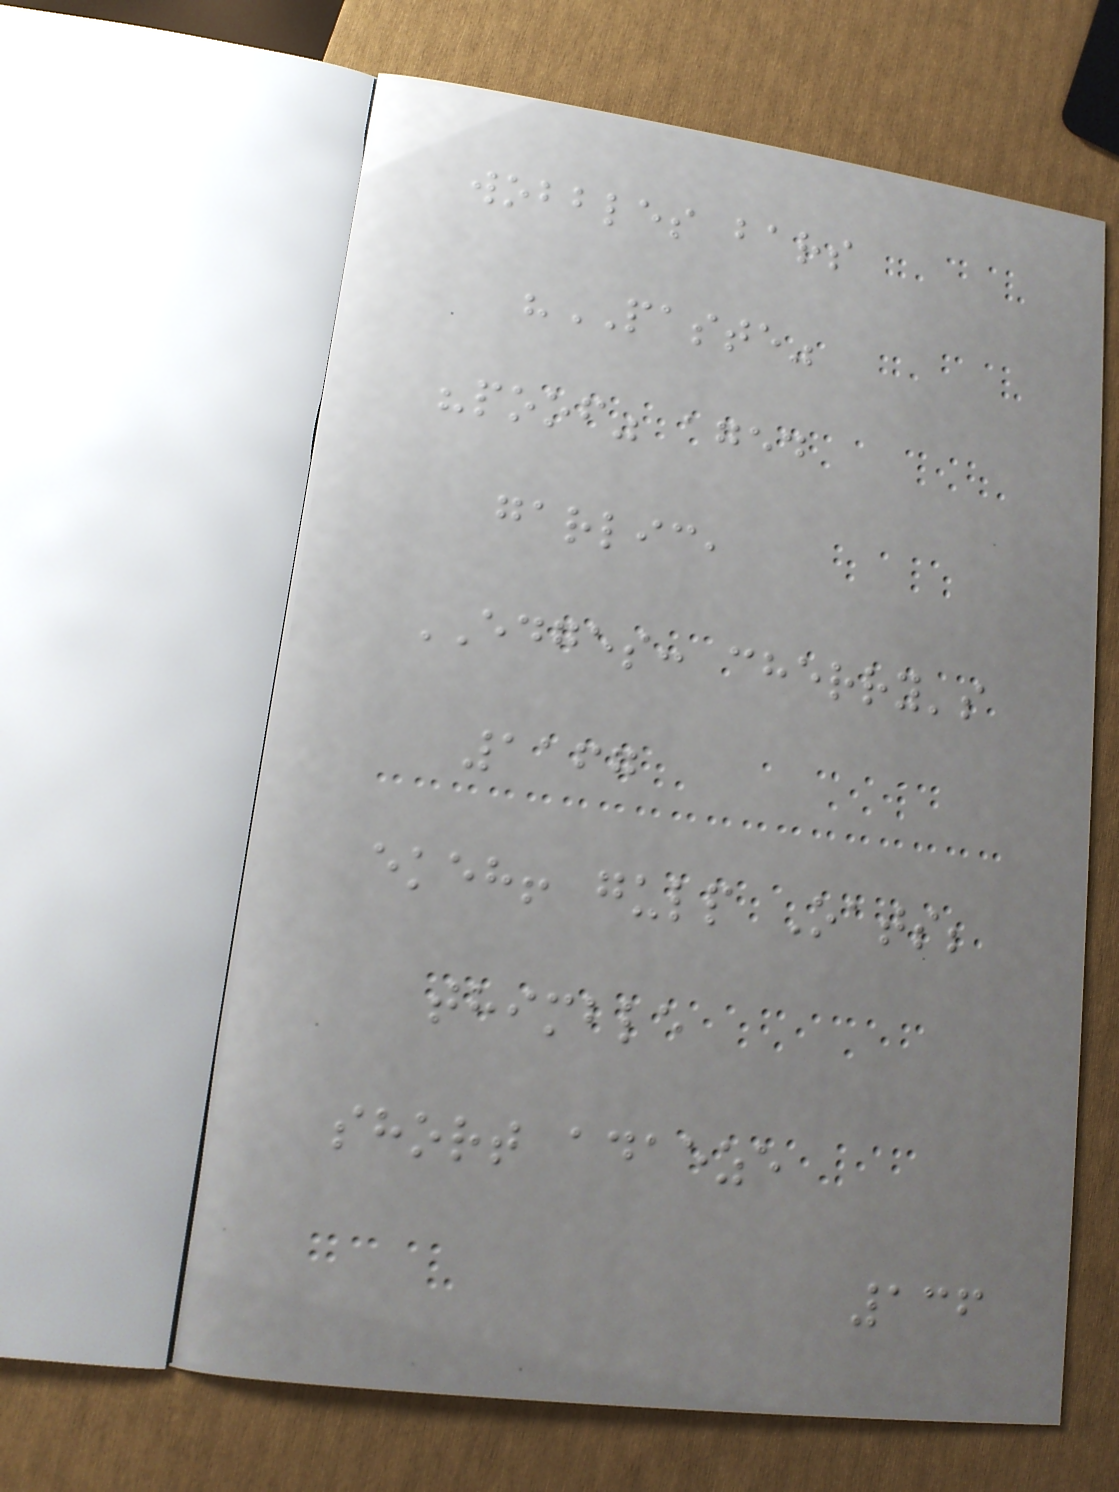wobbles bars
"PASTE"
"poof" aged
garlic,
EDGES: cherry's
1167
ekeh! gulp Oats;
thimble
short adaeze
136
